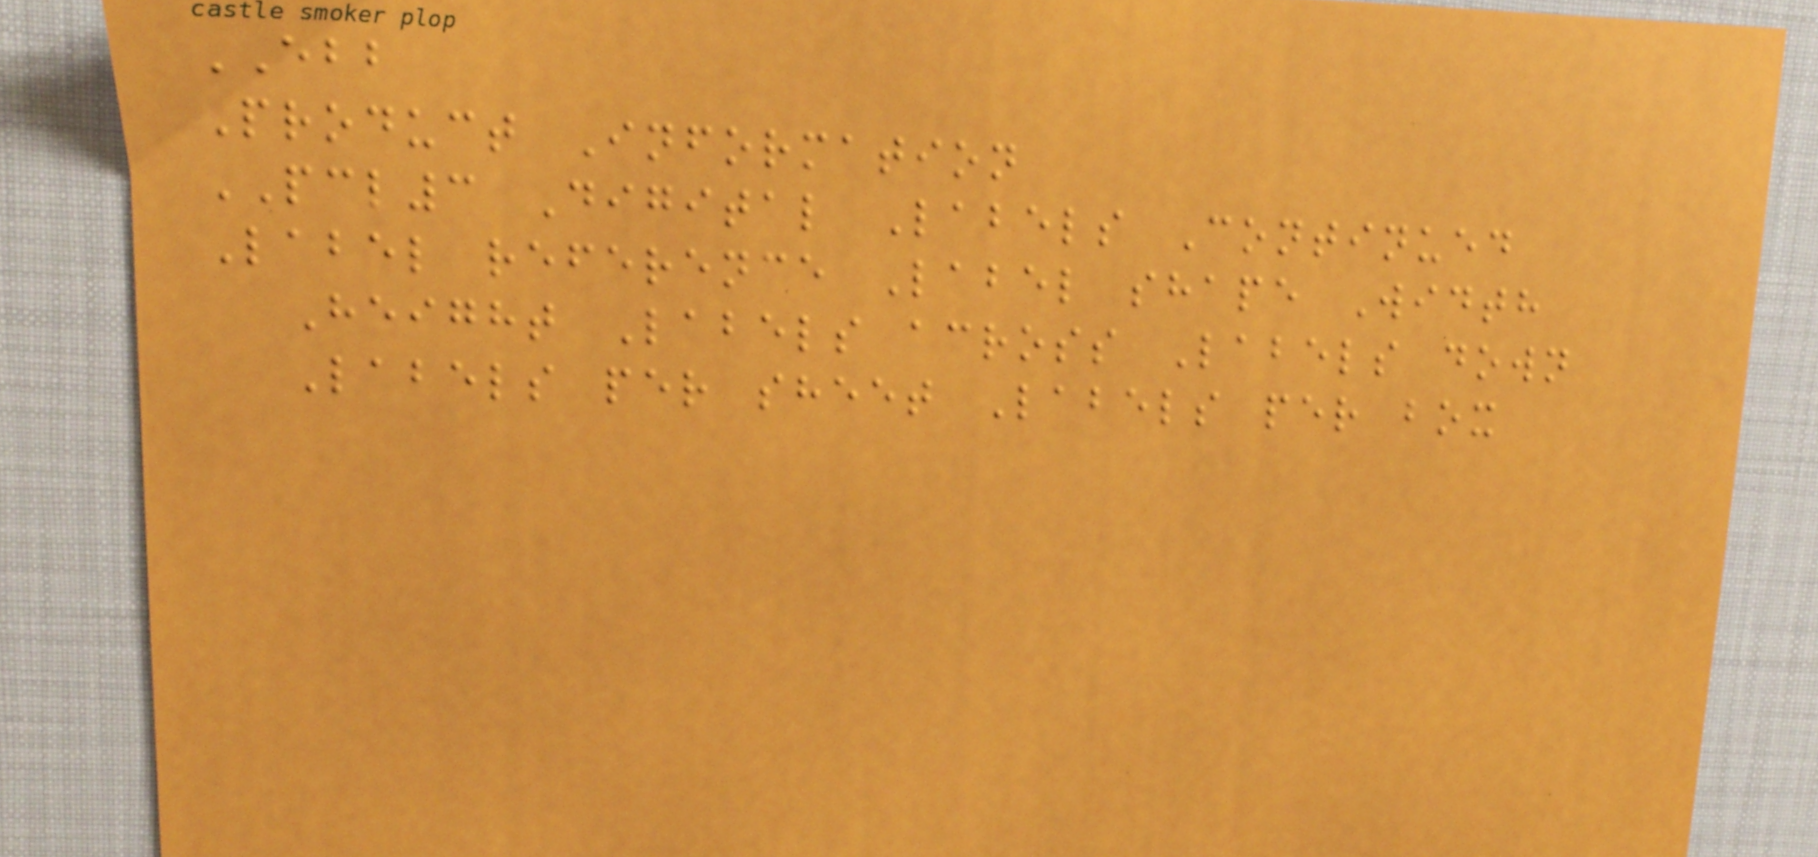EBB
Product Information
PCL3 Digital Labels Continued
Label reference Label shape Width
Height Labels across Labels down
Labels per sheet Labels per box
